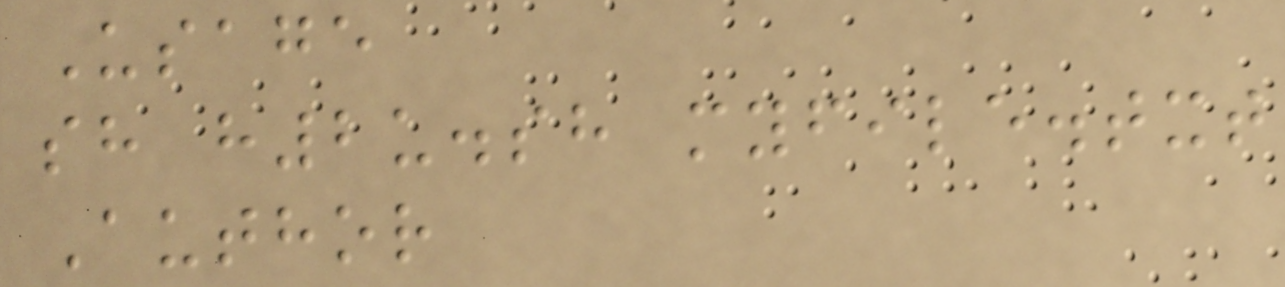Usage
sh h2u.sh myfile.txt
Author
